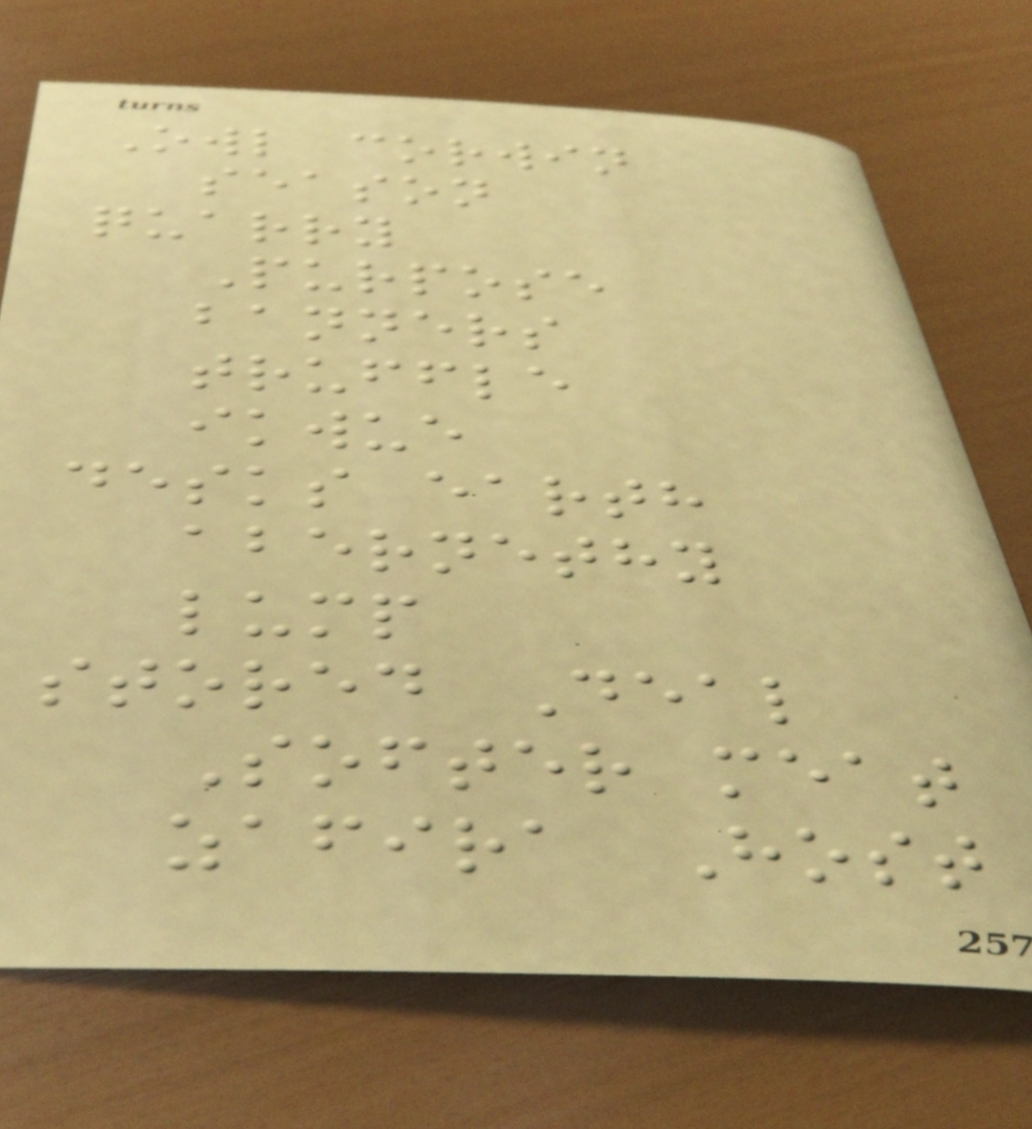Owl corwin
season
quarry
Purpose
banners
truffle
ikwue
desks earth
abernethy
lump
stored Deal
Softer meat
zafira Host
